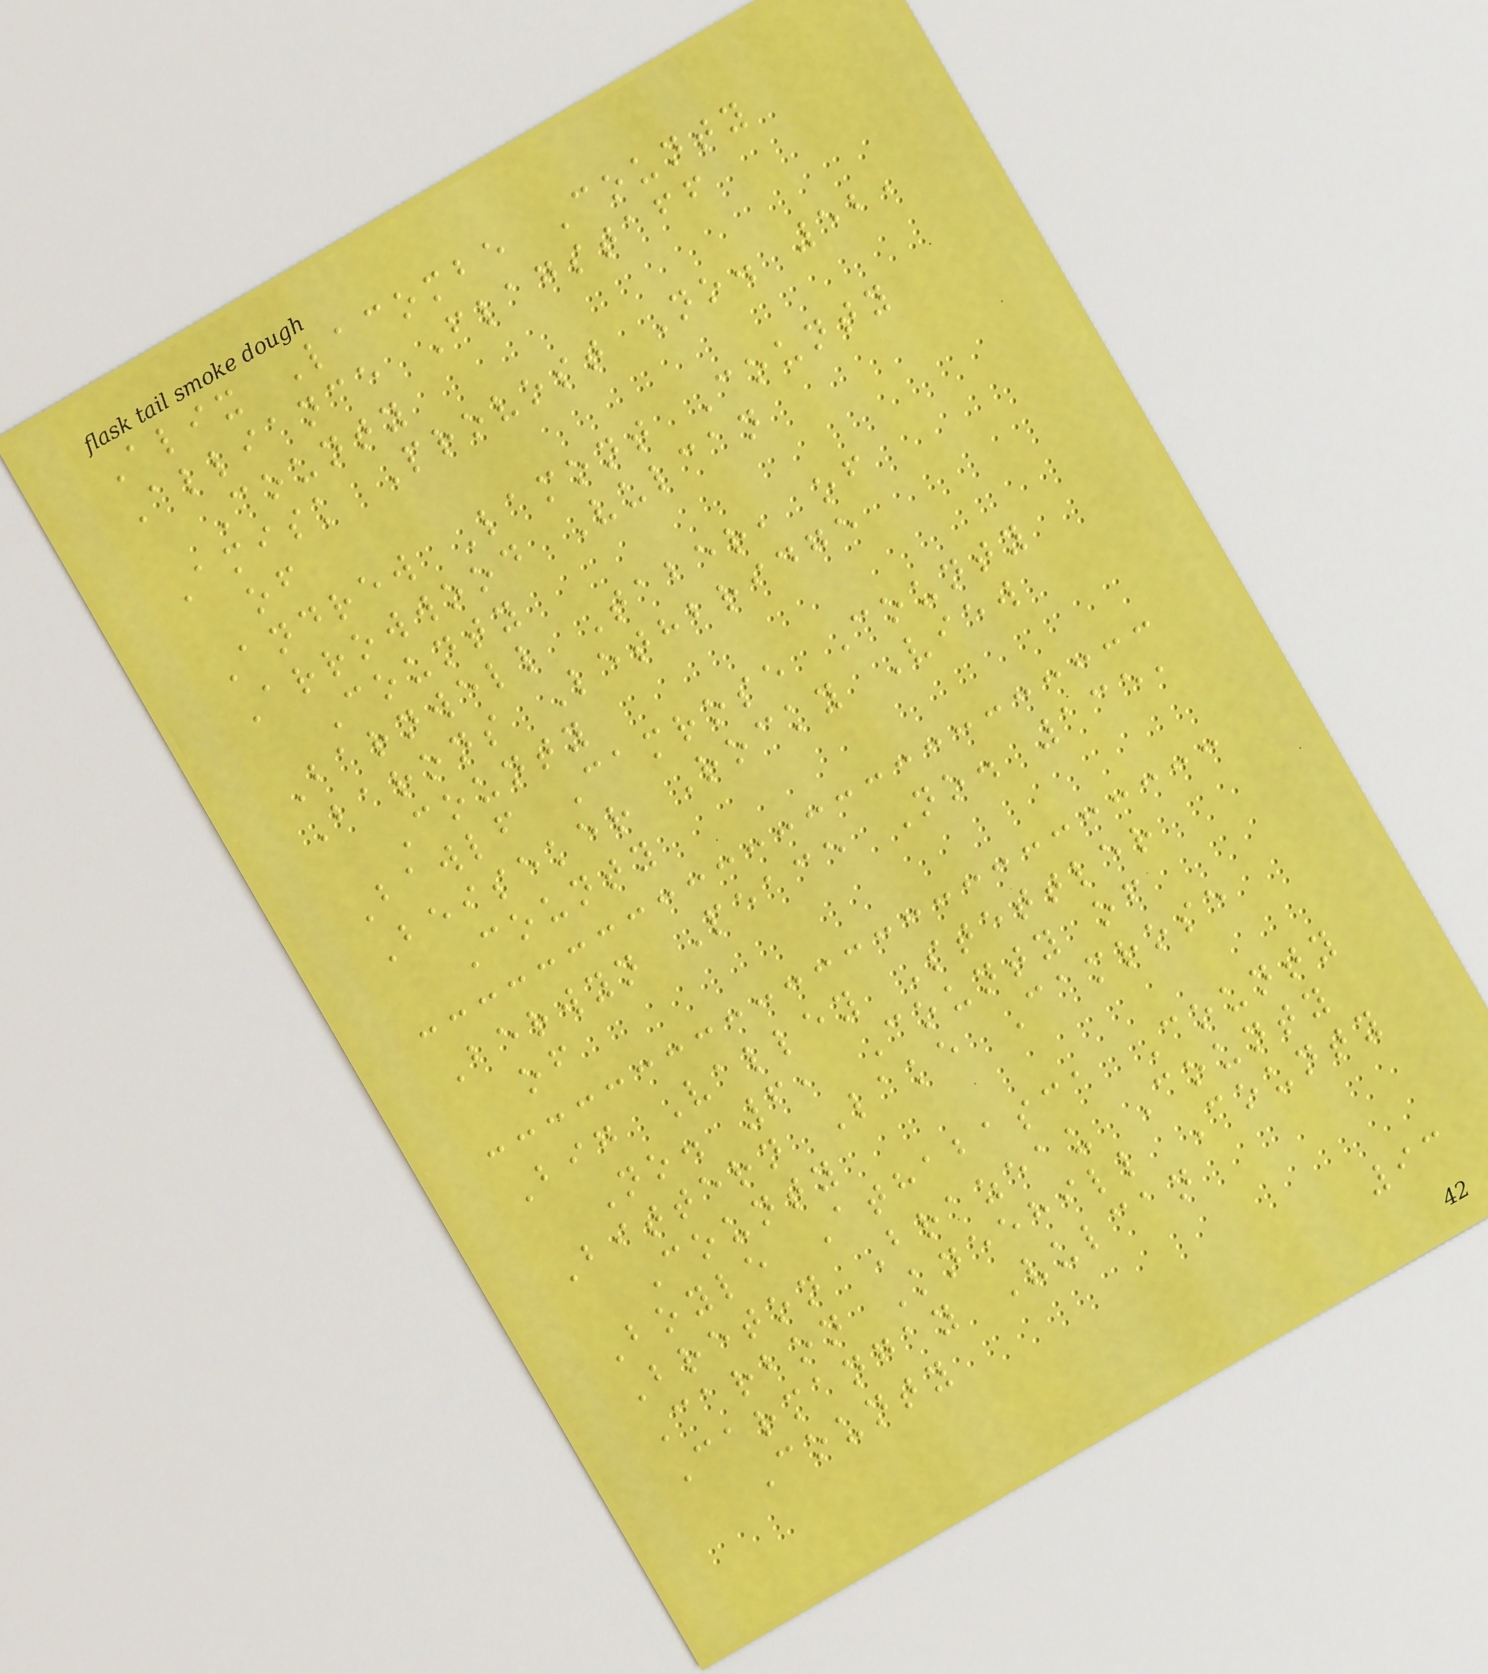Alix Lacombe County
Alliance Flagstaff
County
Amisk Provost No. 52,
of
Andrew Lamont County
Arrowwood Vulcan
County
Barnwell Taber, of
Barons Lethbridge
County
Bawlf Camrose County
Beiseker Rocky View
County
Berwyn Peace No. 135,
of
Big Valley Stettler
No. 6, County of
Bittern Lake Camrose
County
Boyle Athabasca County
Breton Brazeau County
Carbon Kneehill County
Carmangay Vulcan
County
93
